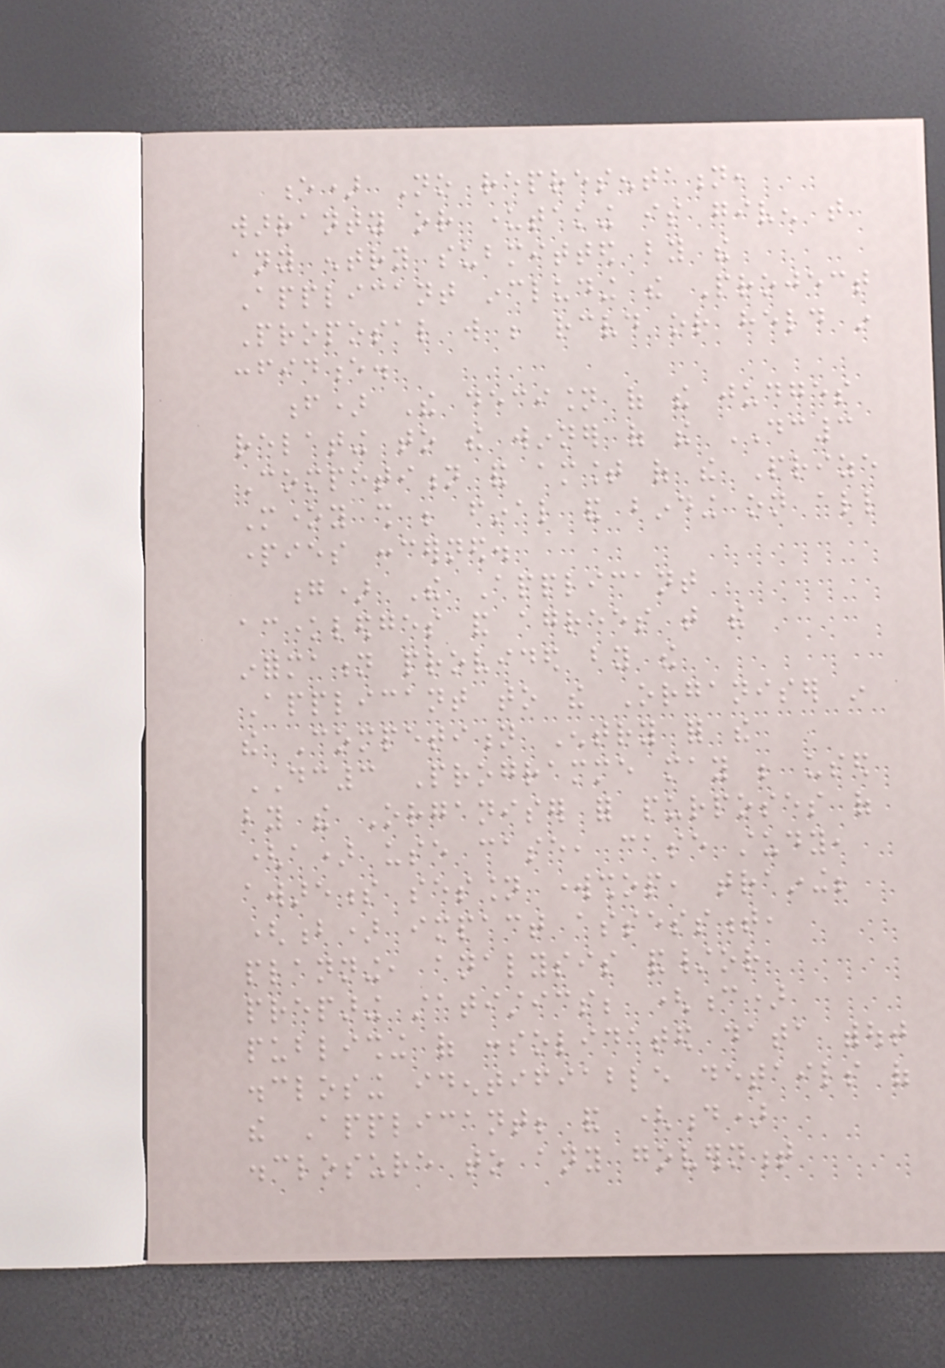e) No representation,
warranty or undertaking is given that
any entry submitted by the
Applicant including the Project
Proposal will be received or held in
confidence.
f) The decision of the judges
relating to the winner of the DC3
Competition and amount of the Prize
Money shall be final and binding on all
parties concerned.
g) The Applicant
acknowledges and agrees that the
information provided by the
Applicant to the Organiser in
the Competition Entry for the
DC3 Programme may be used
by the Organiser for purposes of
(a) use case, case study,
awareness session workshop, training;
(b) impact assessment,
planning, analysis and/or
preparing statistics; (c)
publishing of consolidated data without
disclosing identifiable details of
the Applicant; and (d)
disclosure to any government
